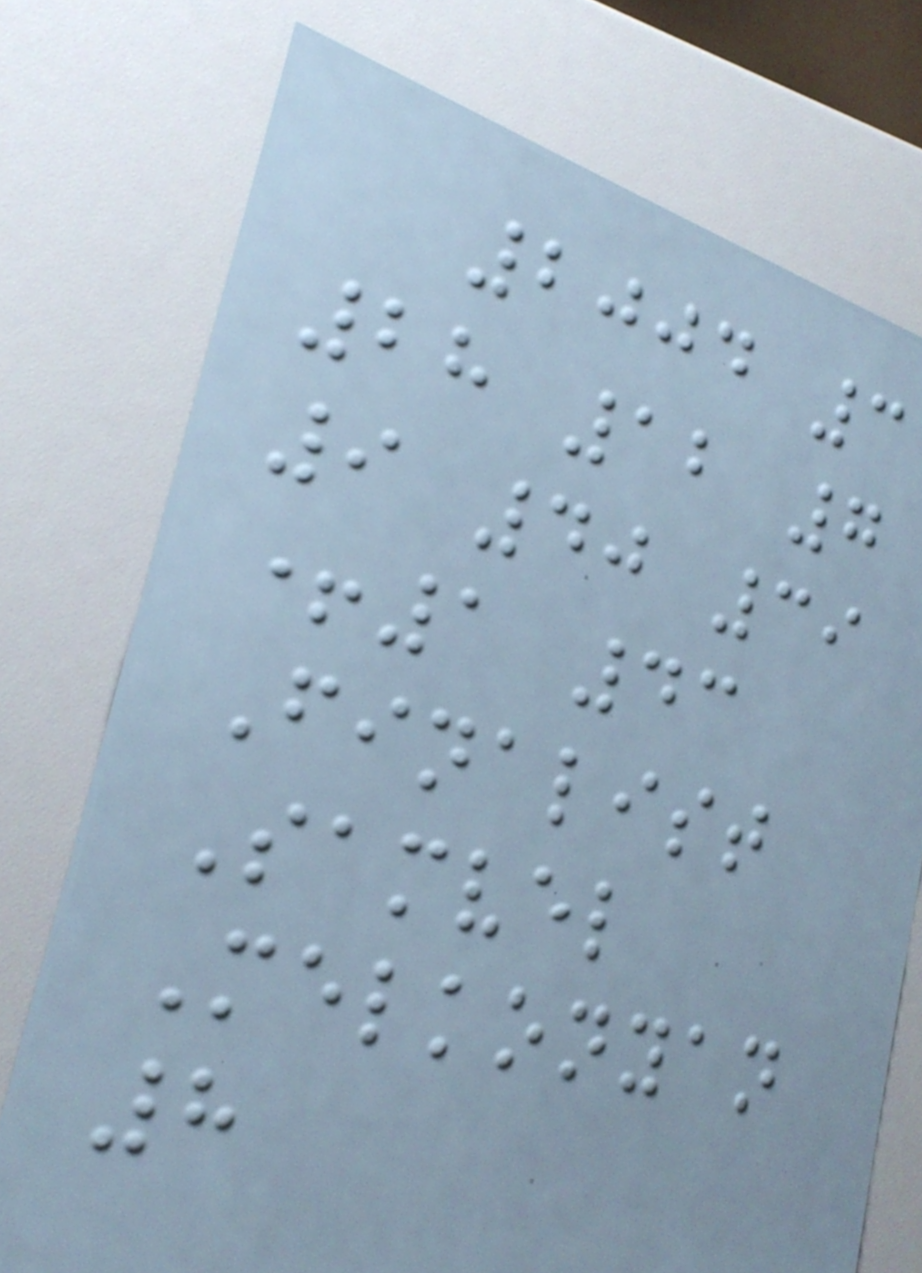2004 3
28 12 7
9 40 39
+1 43
Finalist
Samvel
Melkonyan
8
